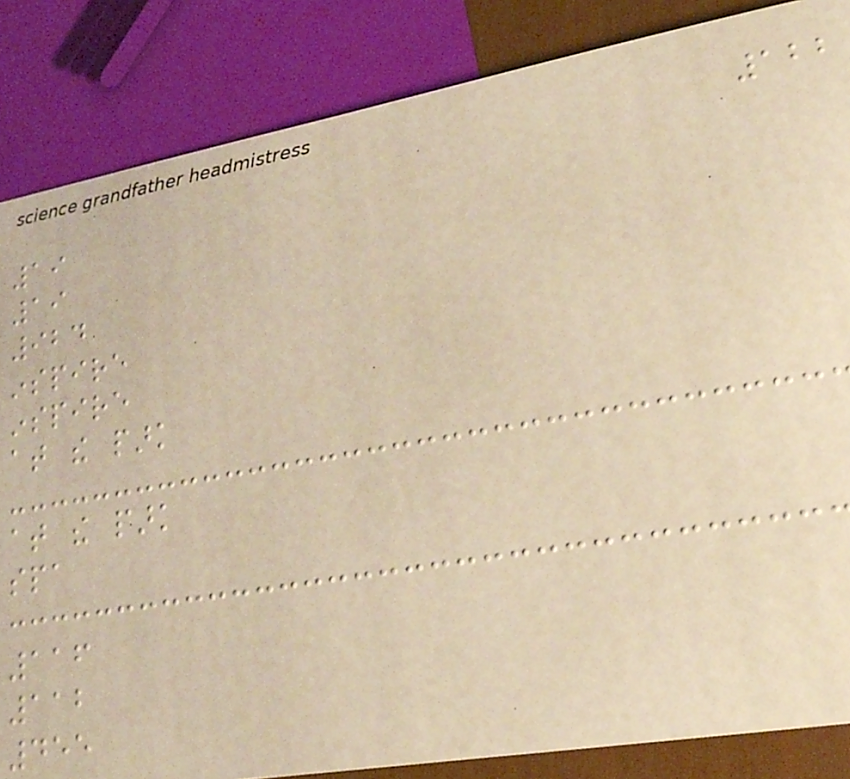122
19
19
924
inspire
inspire
at the park
at the park
spa
116
112
455
